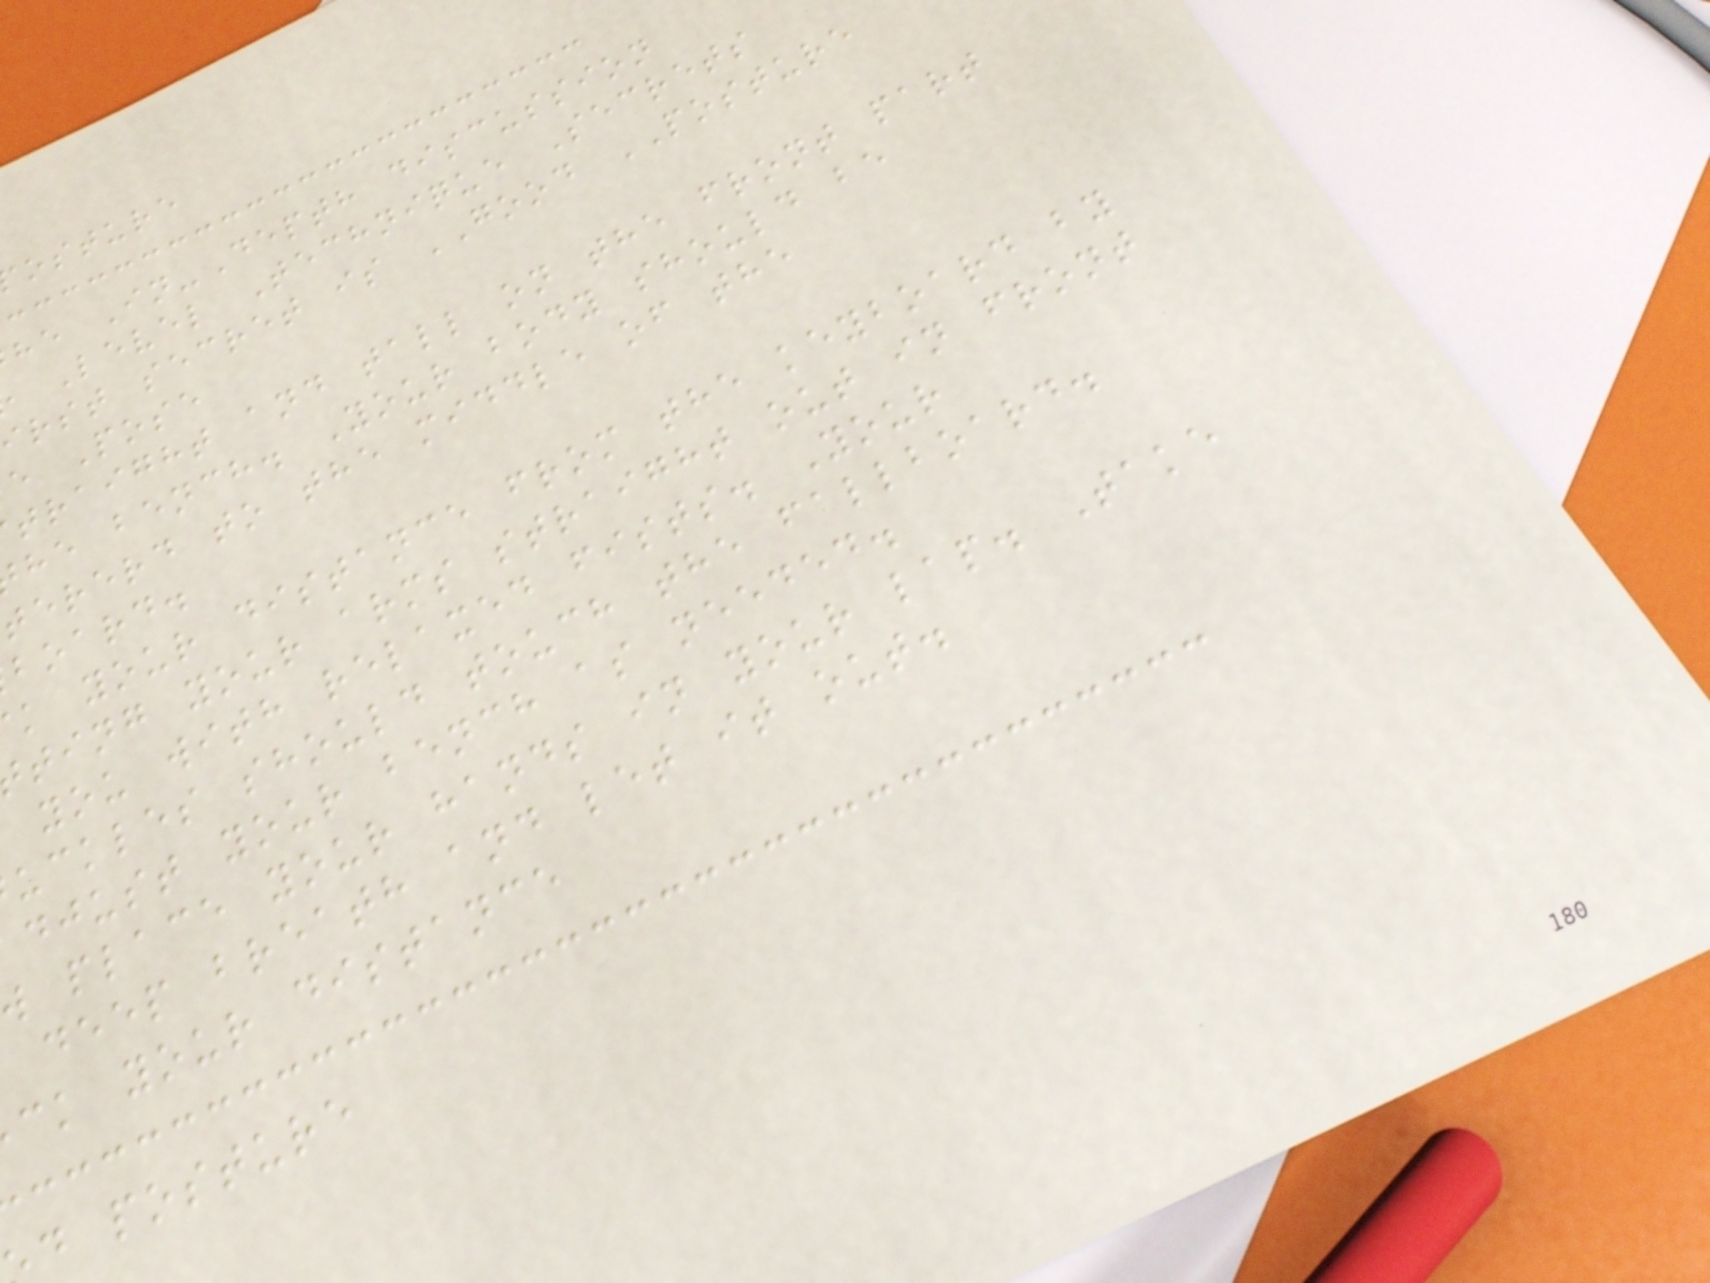osture
he In-Depth discussion
Level Technique Secrets
irst secret is GOOD POSTURE
e Pose
traight and tall on the front part
he bench. Your body should be
tererd to the middle of the
board.
k your distance from the keyboard by
ting your arms straight out in front
you with relaxed fists. Your
uckles should touch the fallboard.
djust your bench as needed.
place your hands in your lap. Take
deep breath and let it out.
ck your distance
d posture
